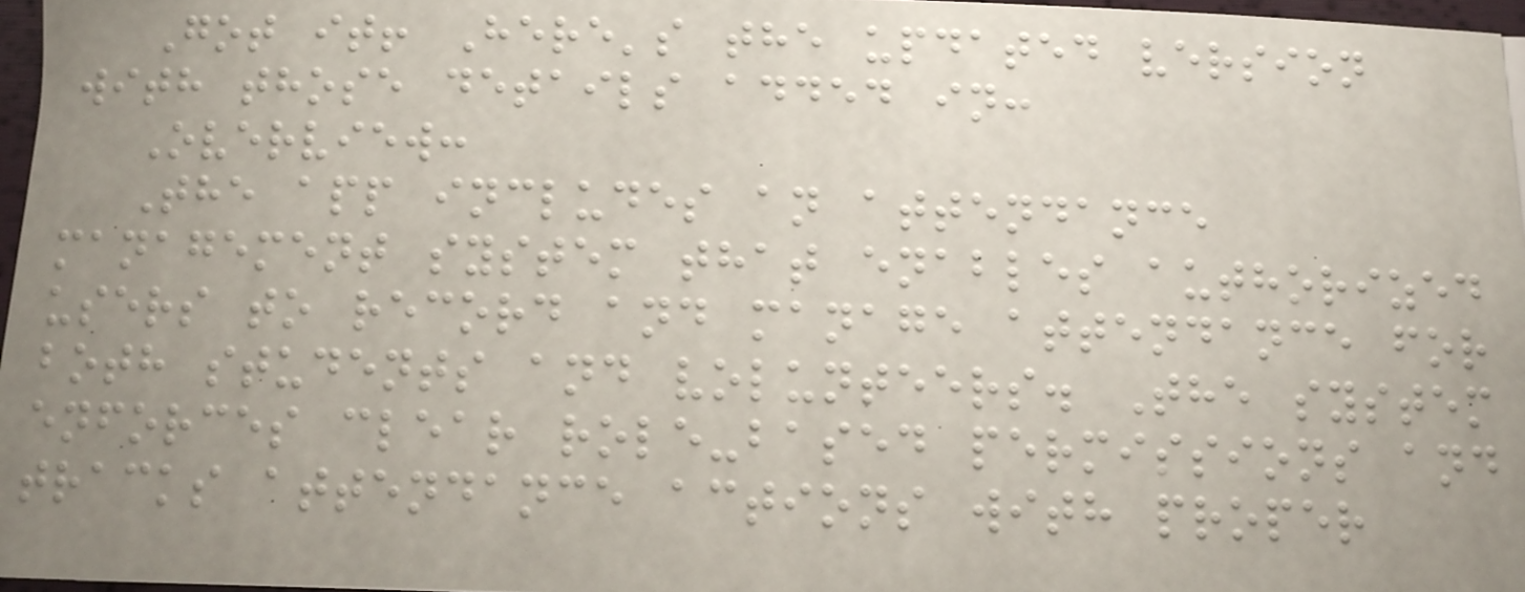Got it! Here's the updated version
with those details added in:
Overview:
The app includes an attendance
management system that enables authorized
users to record and manage attendance for
both students and volunteers. The system
enforces clear role-based permissions and
tracks attendance actions with proper
